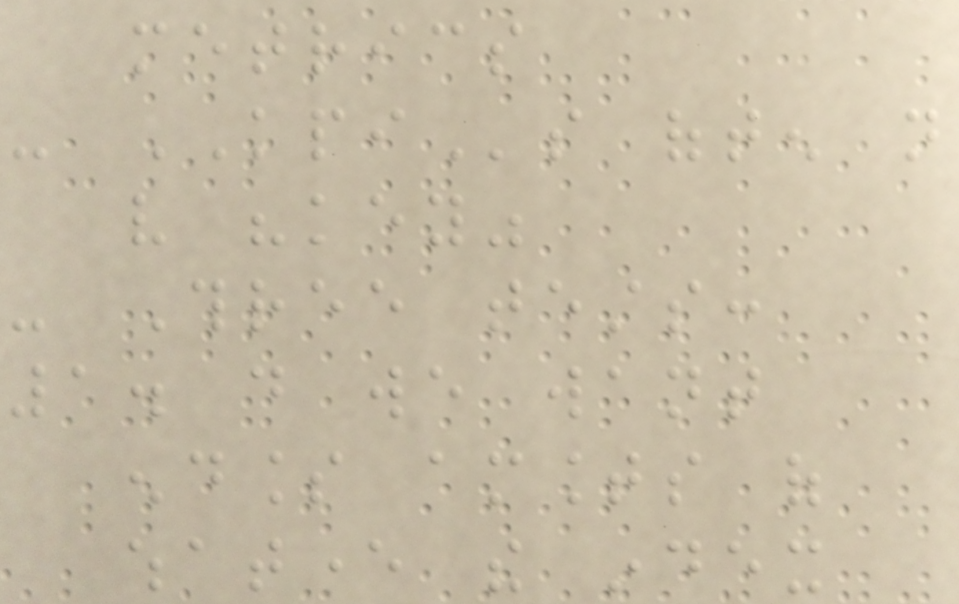metrics
- KPIs often not
very "key"
- Three tests:
1. do we want
endless amounts of
whatever the index
